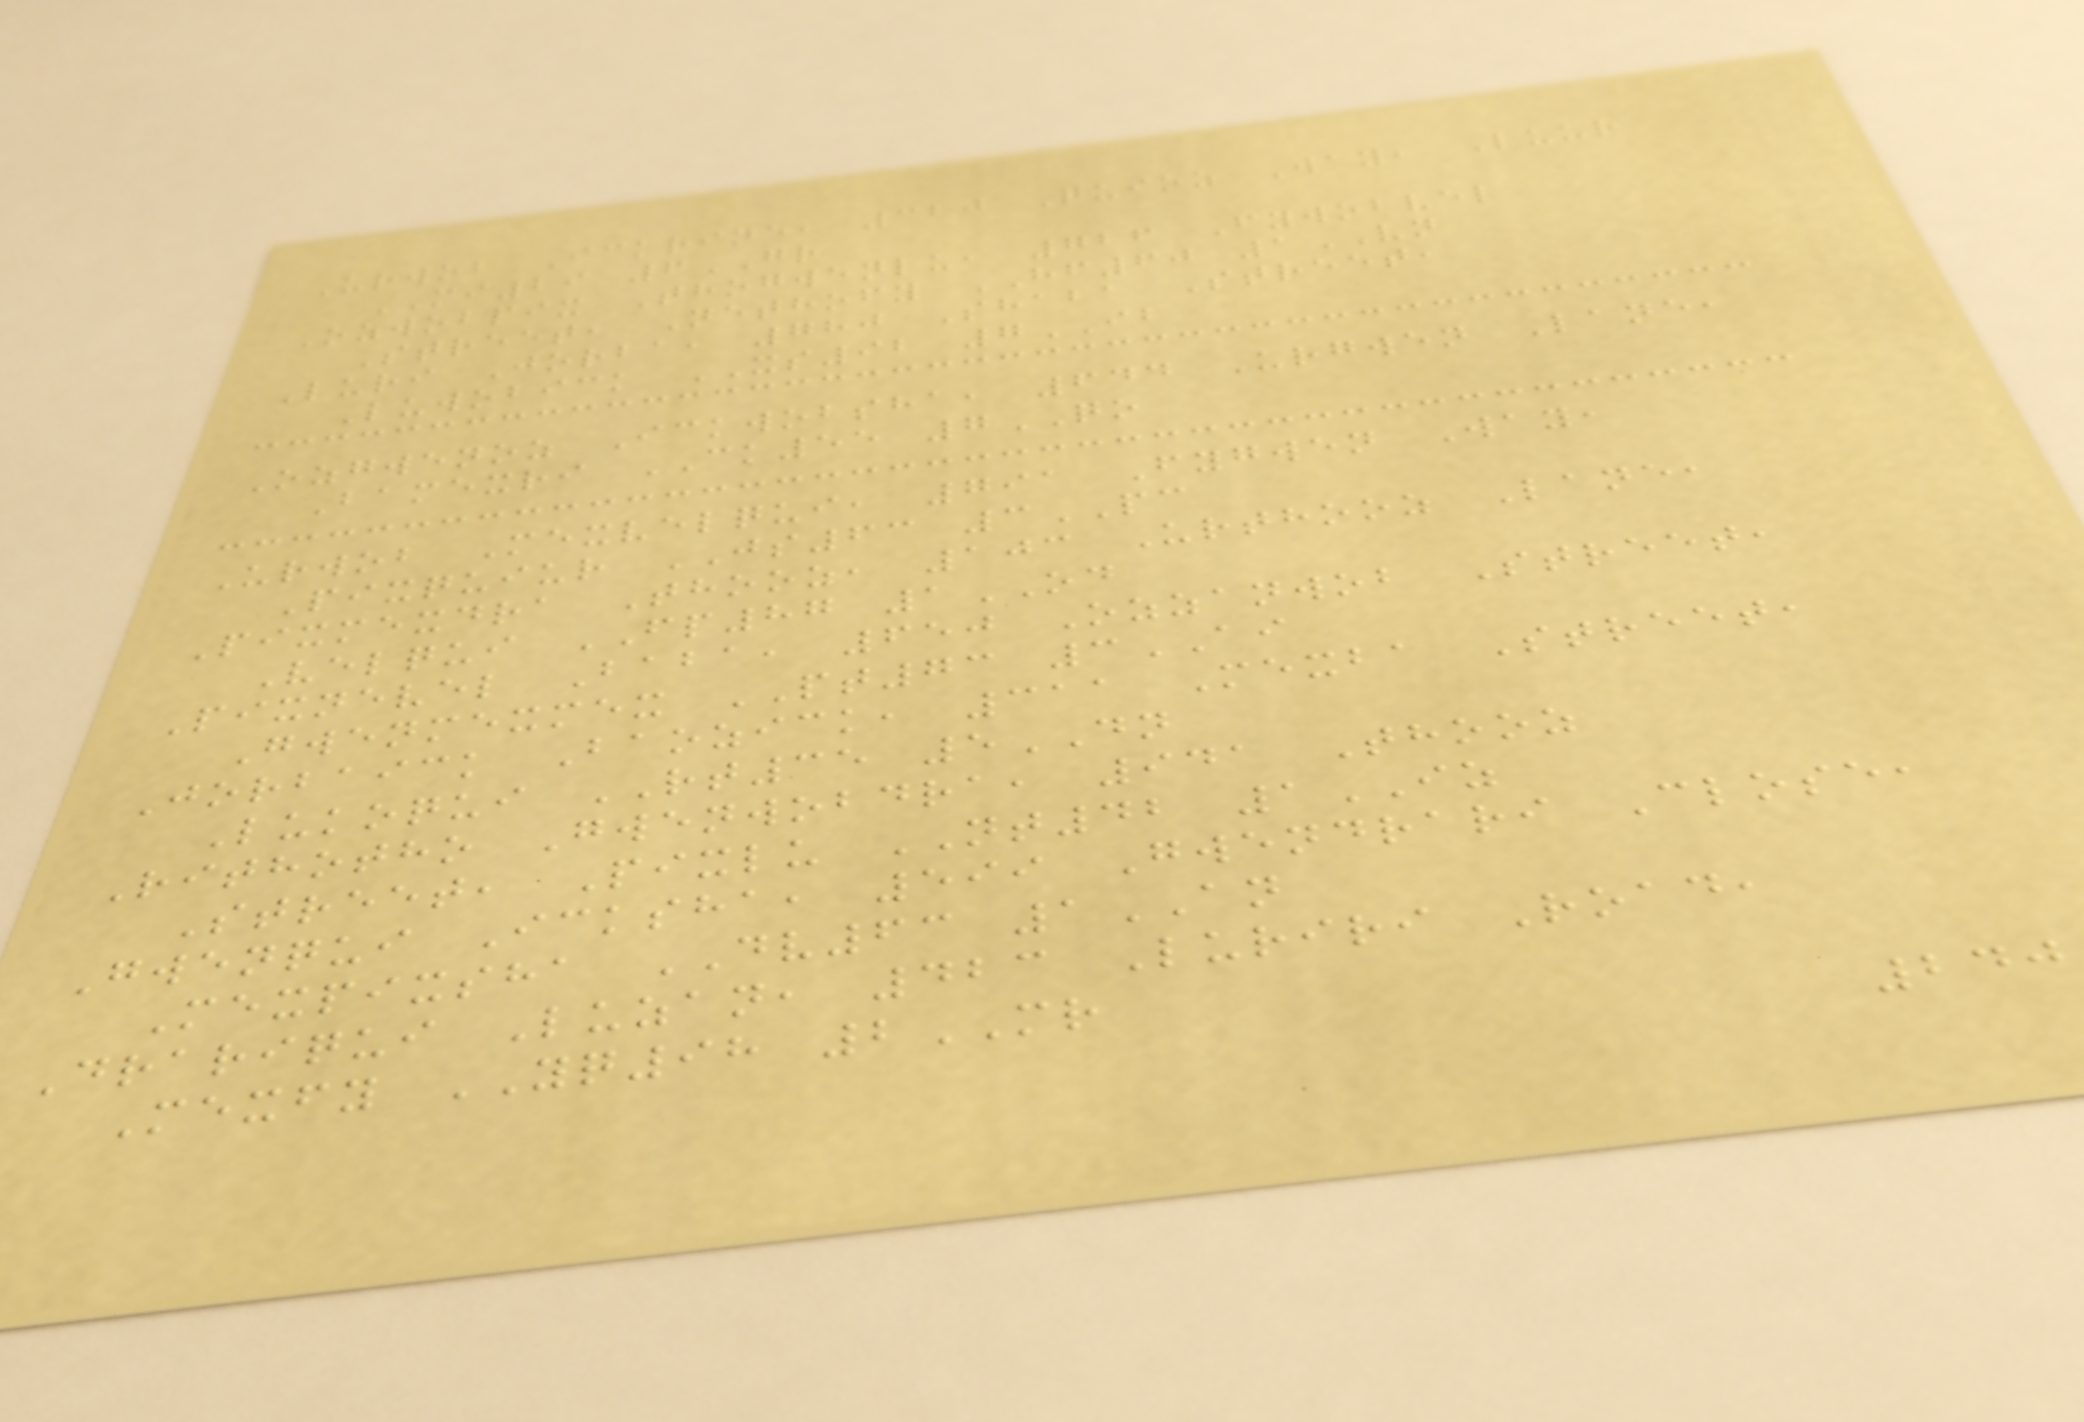Urwob Ickrine, 320 Quioz Way, Luur
MI29 6GR
Ozwobpix Thogwenlu, 726 Fywobvel
Street, Nethofy HF60 1VN
Luri Jorba, 780 Shaba Street,
Luwobick XS92 7IB
Ozgwenoz Ickwobsha, 644 Urgwen Lane,
Bamexri CK55 7QO
Urwob Mexvelqui, 791 Fygwen Way,
Pixquiur JS63 3PC
Pixmexdra Thooz, 103 Urthooz Lane,
Velqui FP87 1OD
Pixnevel Baba, 650 Ozzanwob Street,
Gwenmexmex PT73 3AI
Jorbaick Baozick, 311 Mexba Street,
Lukoqui RT35 5DN
Rithotho Gwenwobdra, 941 Thooz
Street, Pixlu NT42 1IZ
Gwenqui Icksha, 599 Gwendrari Close,
Mexpixsha DV63 1AN
Drariqui Luzan, 423 Luriri Road,
Mexfy YQ98 2MR
240
